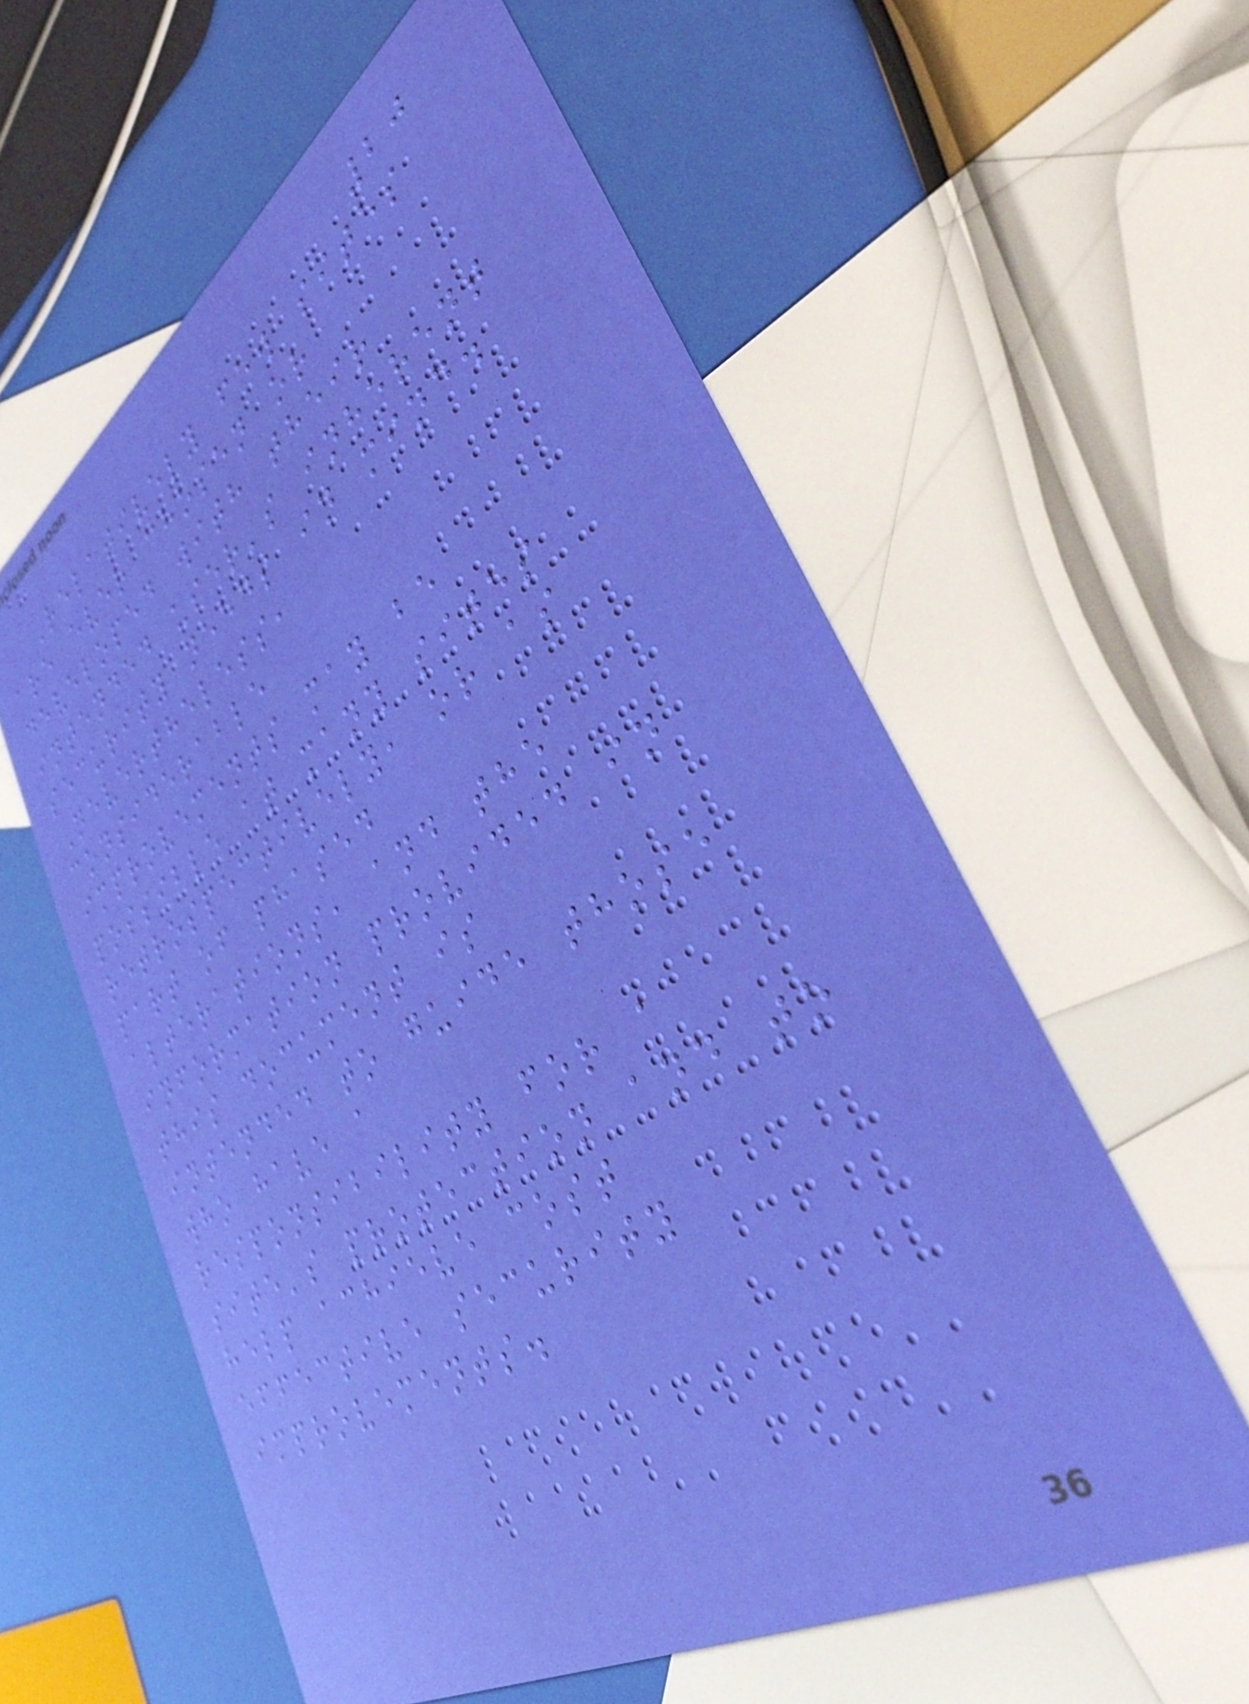20
Relatively few sites
are ever chosen or
developed with their
intended user's inherent
security needs in mind.
Nevertheless,
considerable
improvements may be
possible at many sites
retrospectively, or as
part of phased
alterations, and the
information provided in
this document is
intended to guide those
who have a
responsibility for a
site's protection and to
help achieve cost
effective security
improvements.
